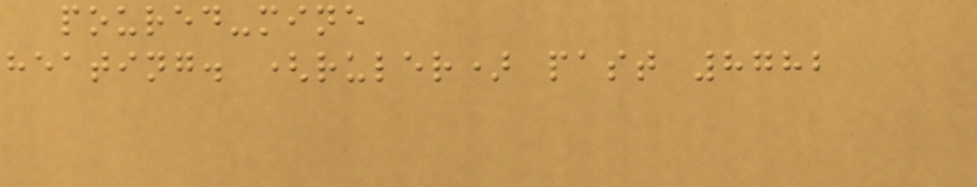poured-mine
heating. (ruler) past 8782
